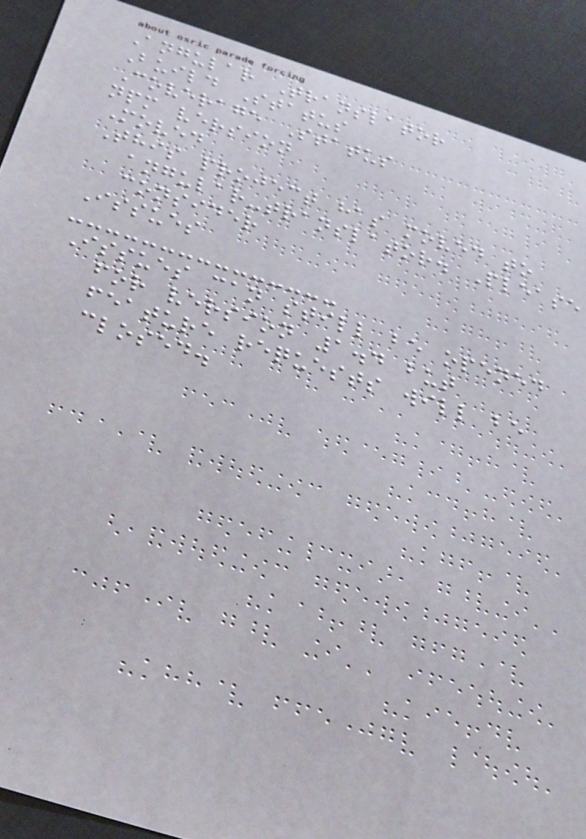Angular Translator
Build Status
Coverage Status
npm version
Moved
This project has moved to
angular-translator. Please
consider
Issues
Issues can still be opened
for version 1.4 but
feature requests will be
closed.
